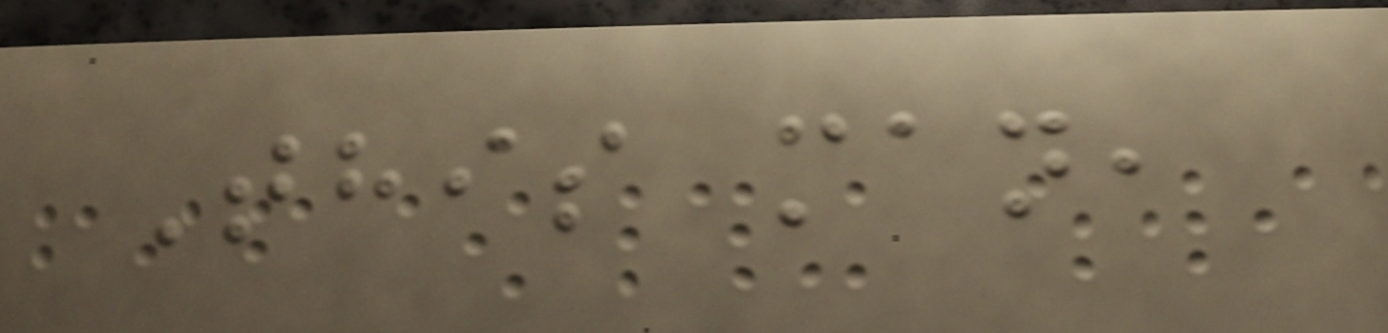This man,
